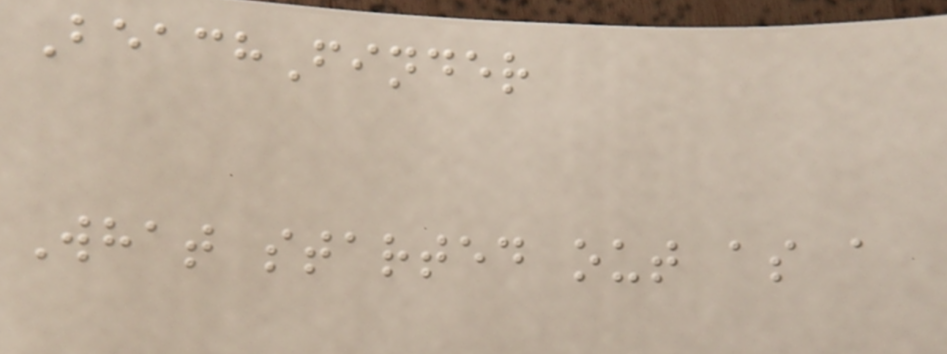BeachFinder
What started out as a
